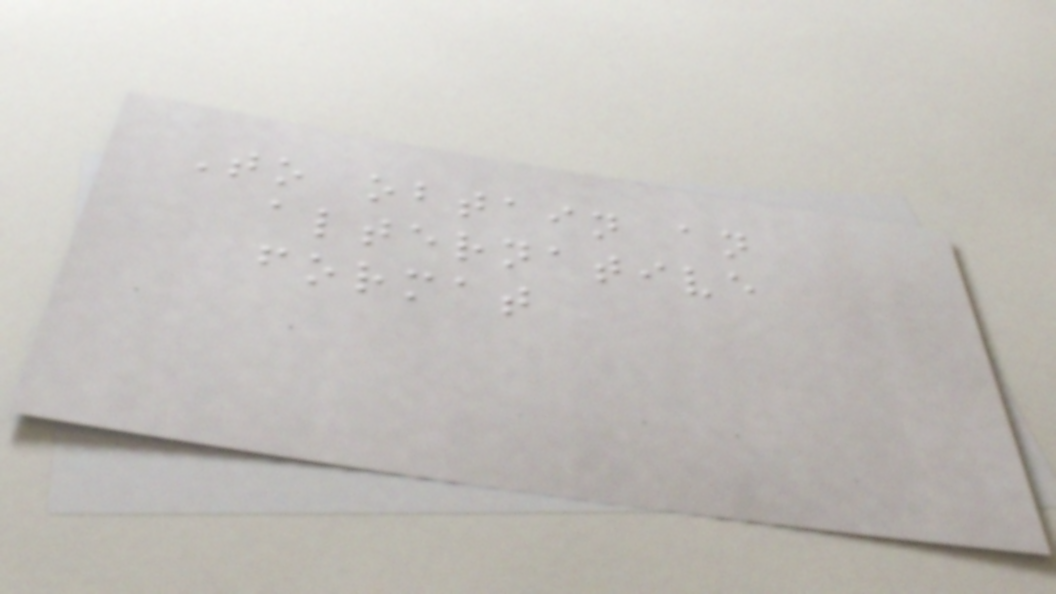To obtain an
alternative
format
